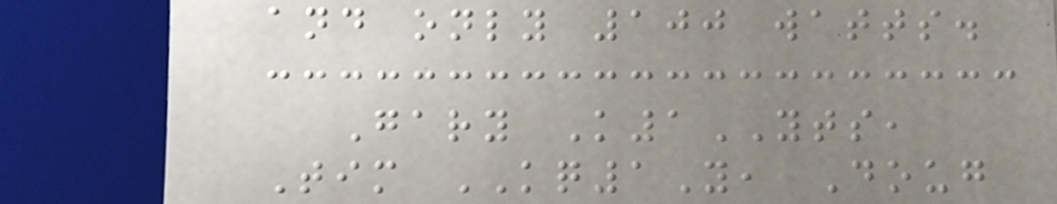and only 100 watts.
Gary K1YTS,
Tim KQ1Y, Doug
